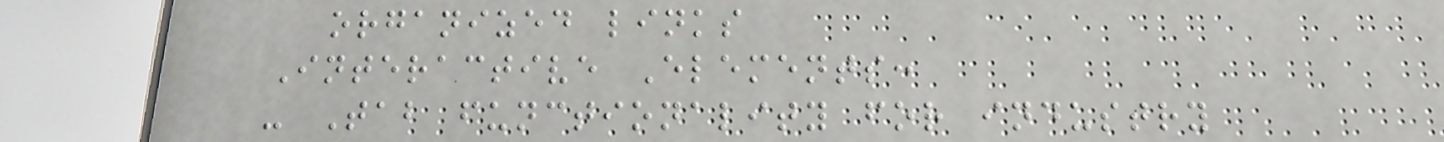organized links
Interactive Elements:
- Tab functionality for industry
